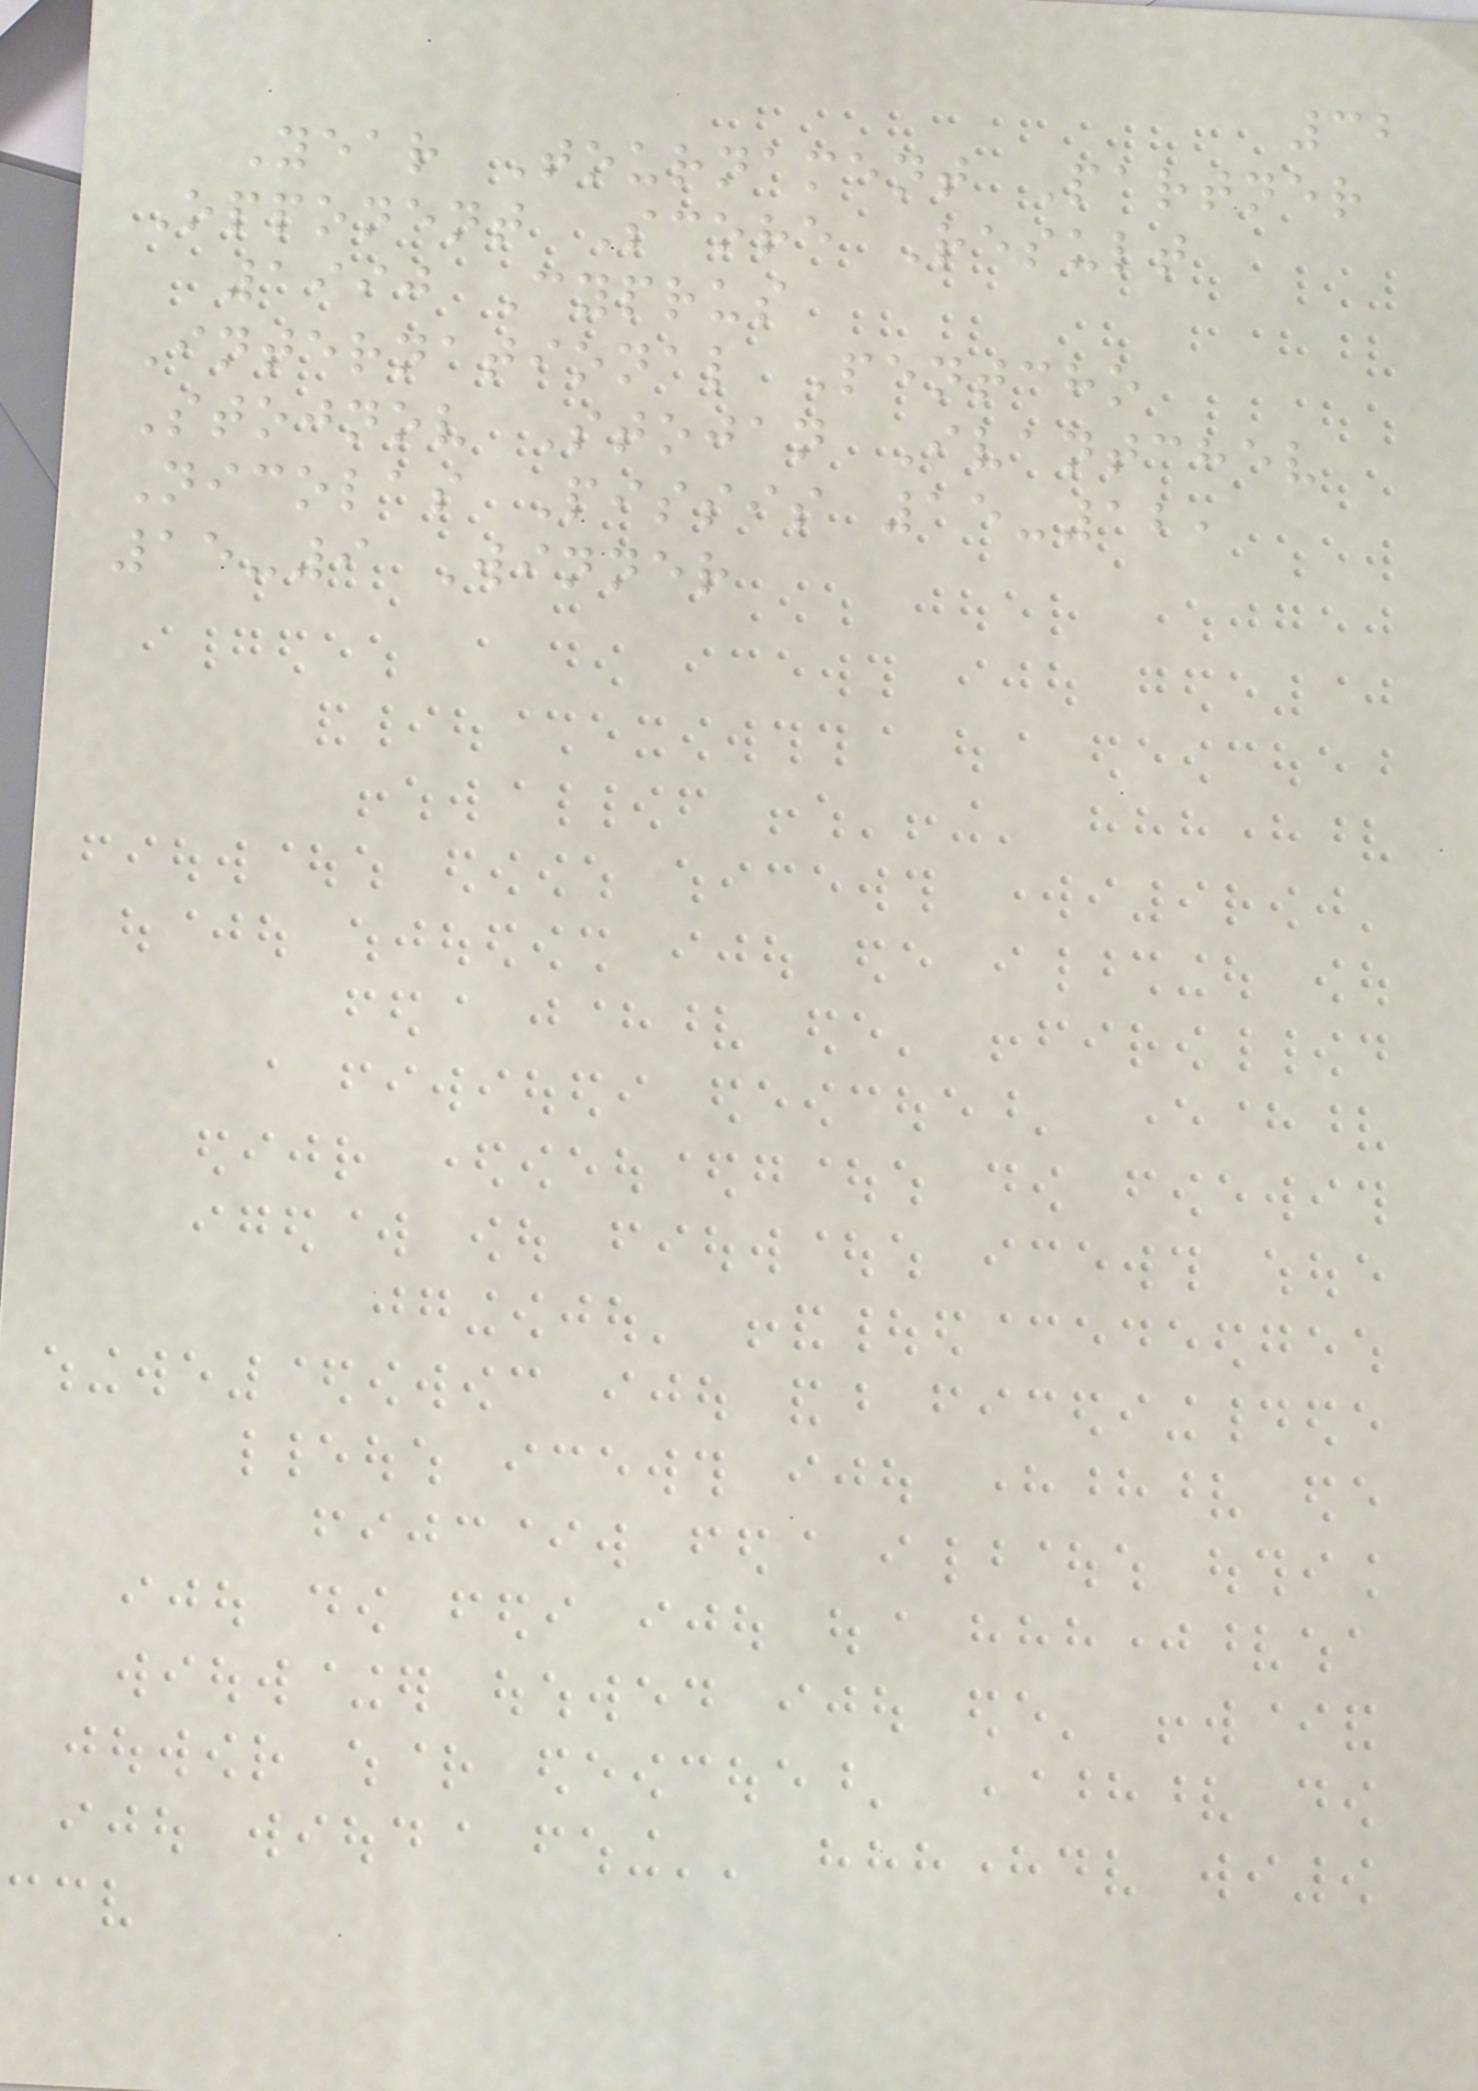32
Year Tournament Partner
Opponent Score Result
1990 Cyprus
International Pentcho
Stojnov Stojan Ivantchev
Nicolas Pissis 15-12,
15-9 Winner
